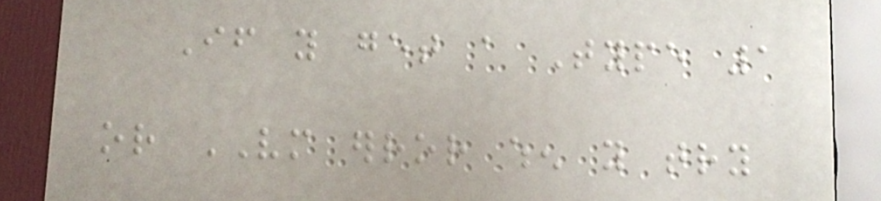If you get a Type 1
or VM error when you try
